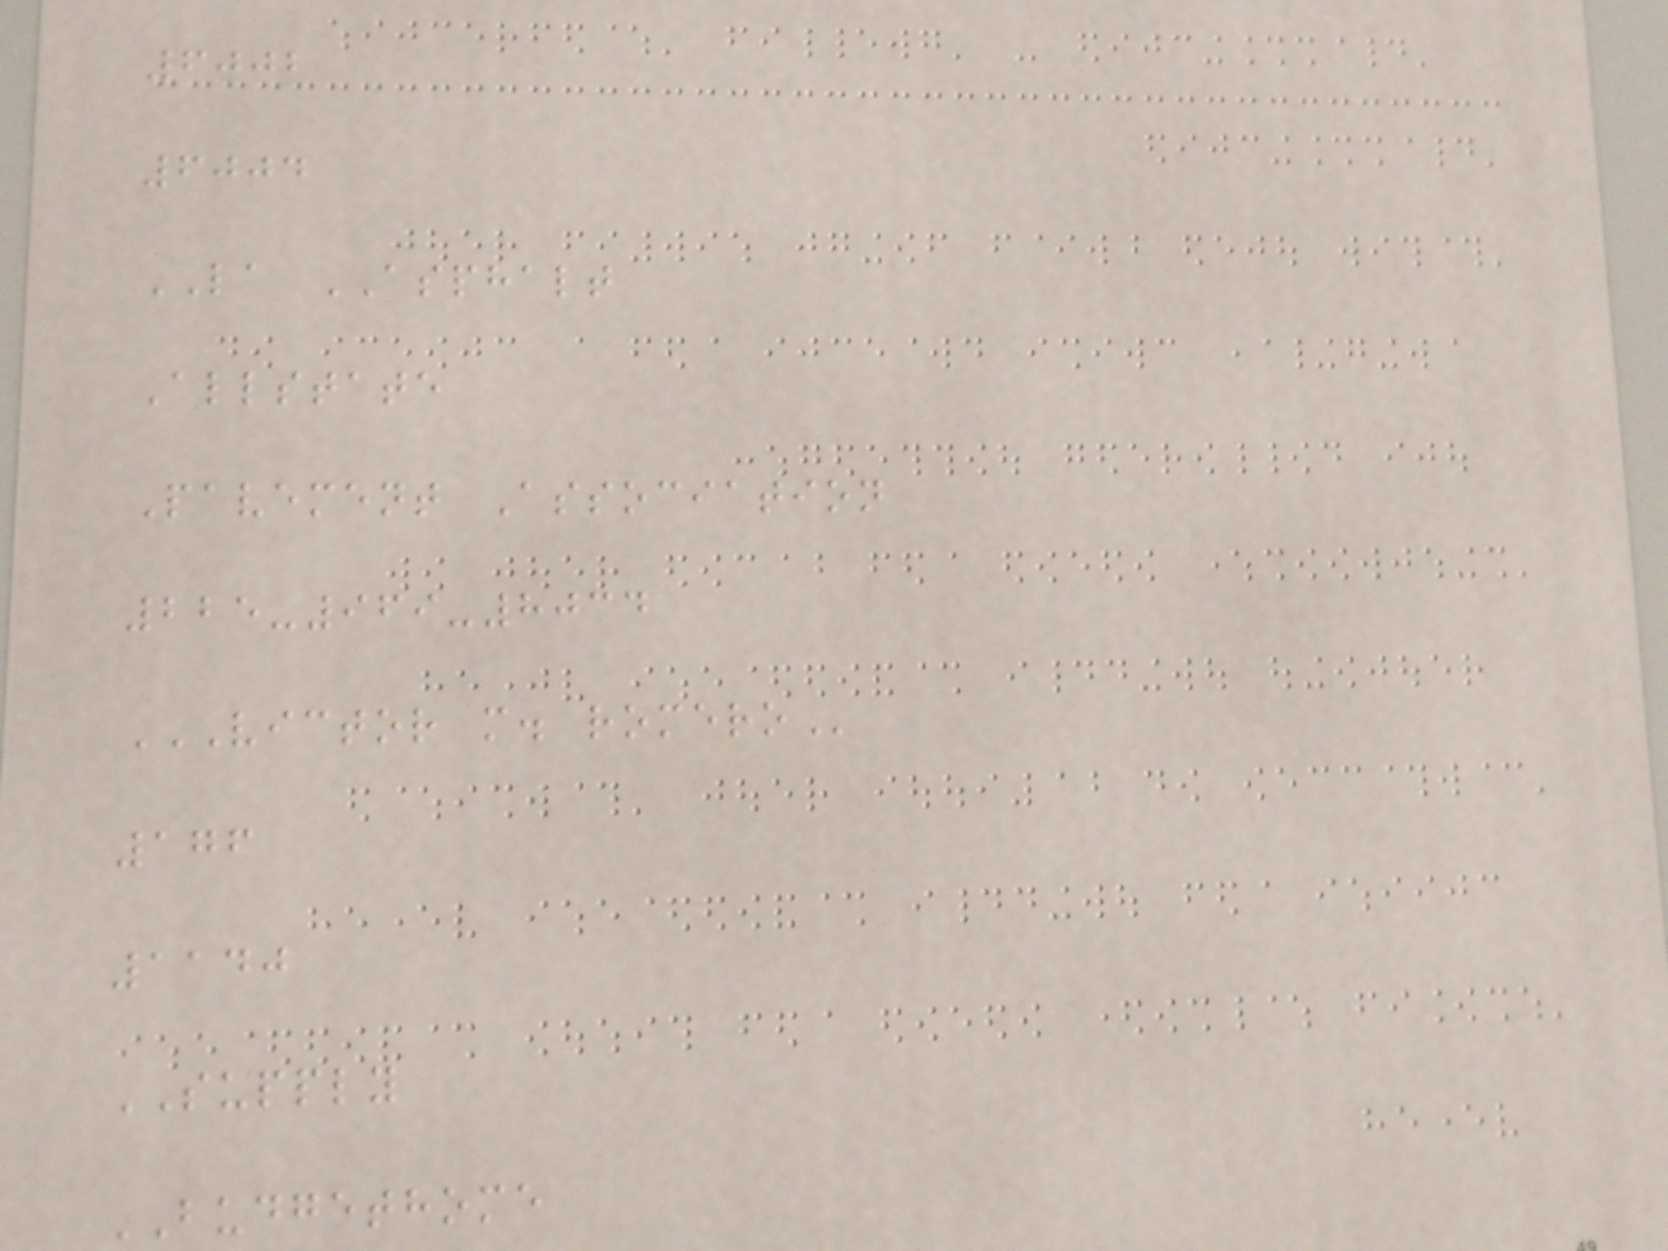6002
6004
LA ASPHALT
Allstate
Pavement Association
225-969-8034
VICTOR M. ROMERO
176
1140
SUPPLY
BUDGETHOME
